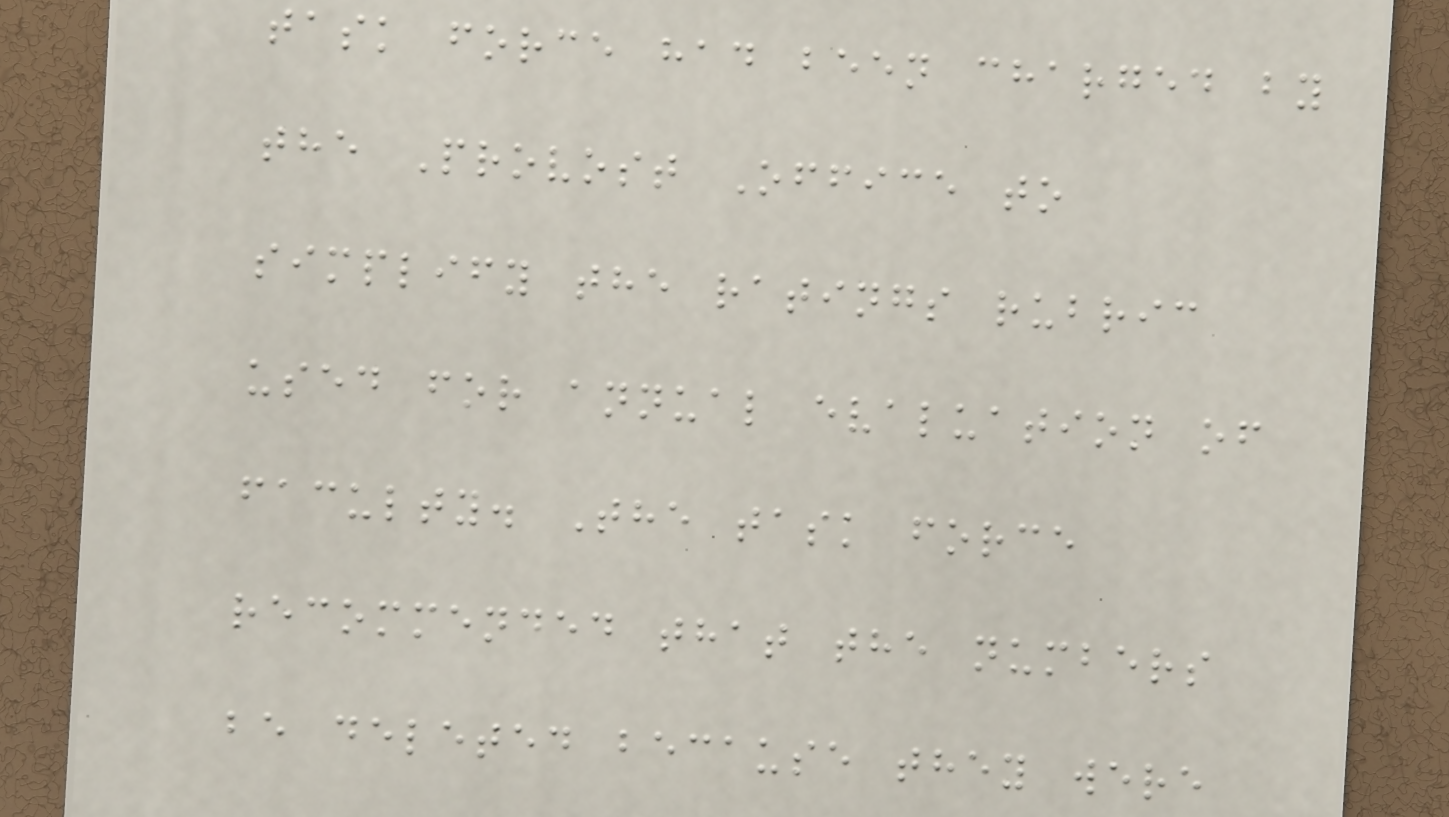task force had been charged by
the Provost Office to
simplify the ratings rubric
used for annual evaluation of
faculty. The task force
recommended that the numbers
be deleted because they were
